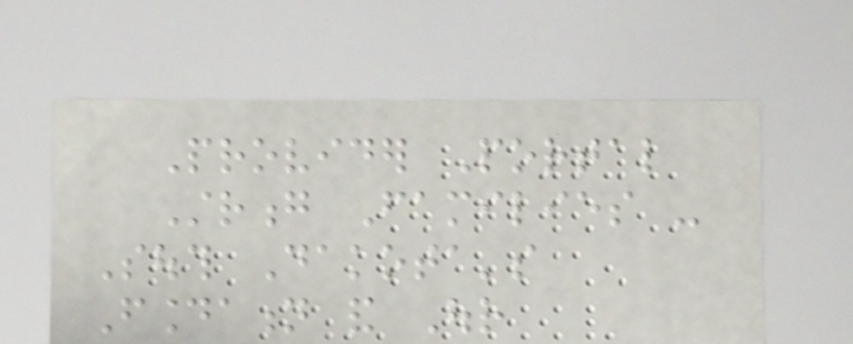Provider Portal
Strong Families -
South Dakota's
Foundation and Our
